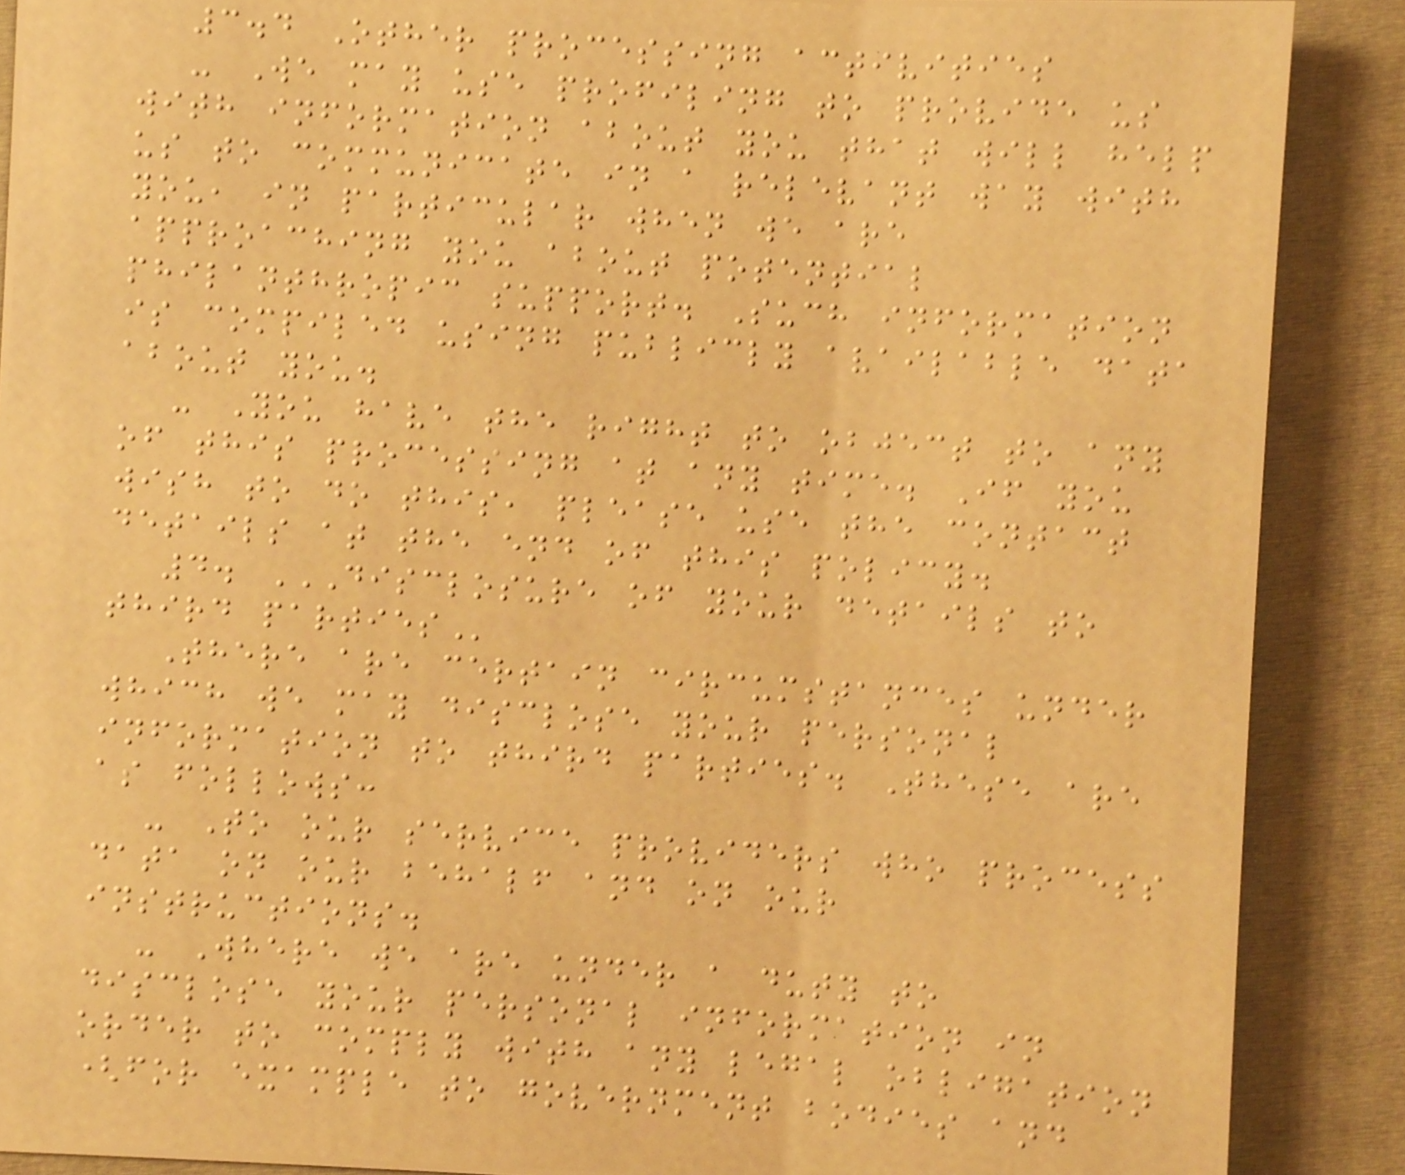3.4 Other processing activities
- We may use profiling to provide us
with information about you that will help
us to communicate in a relevant way with
you, in particular when we are
approaching you about potential
philanthropic support. Such information
is compiled using publicly available data
about you.
- You have the right to object to any
of this processing at any time. If you
wish to do this, please use the contact
details at the end of this policy.
4. DISCLOSURE OF YOUR DETAILS TO
THIRD PARTIES
There are certain circumstances under
which we may disclose your personal
information to third parties. These are
as follows:
- To our service providers who process
data on our behalf and on our
instructions.
- Where we are under a duty to
disclose your personal information in
order to comply with any legal obligation
(for example to government bodies and
